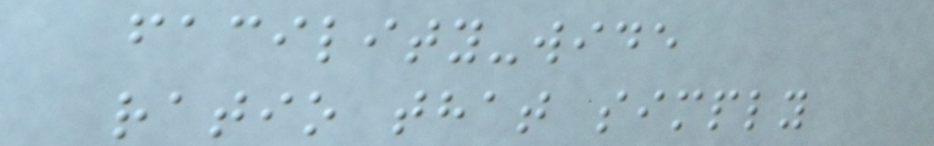facility-wide
ratio that simply
